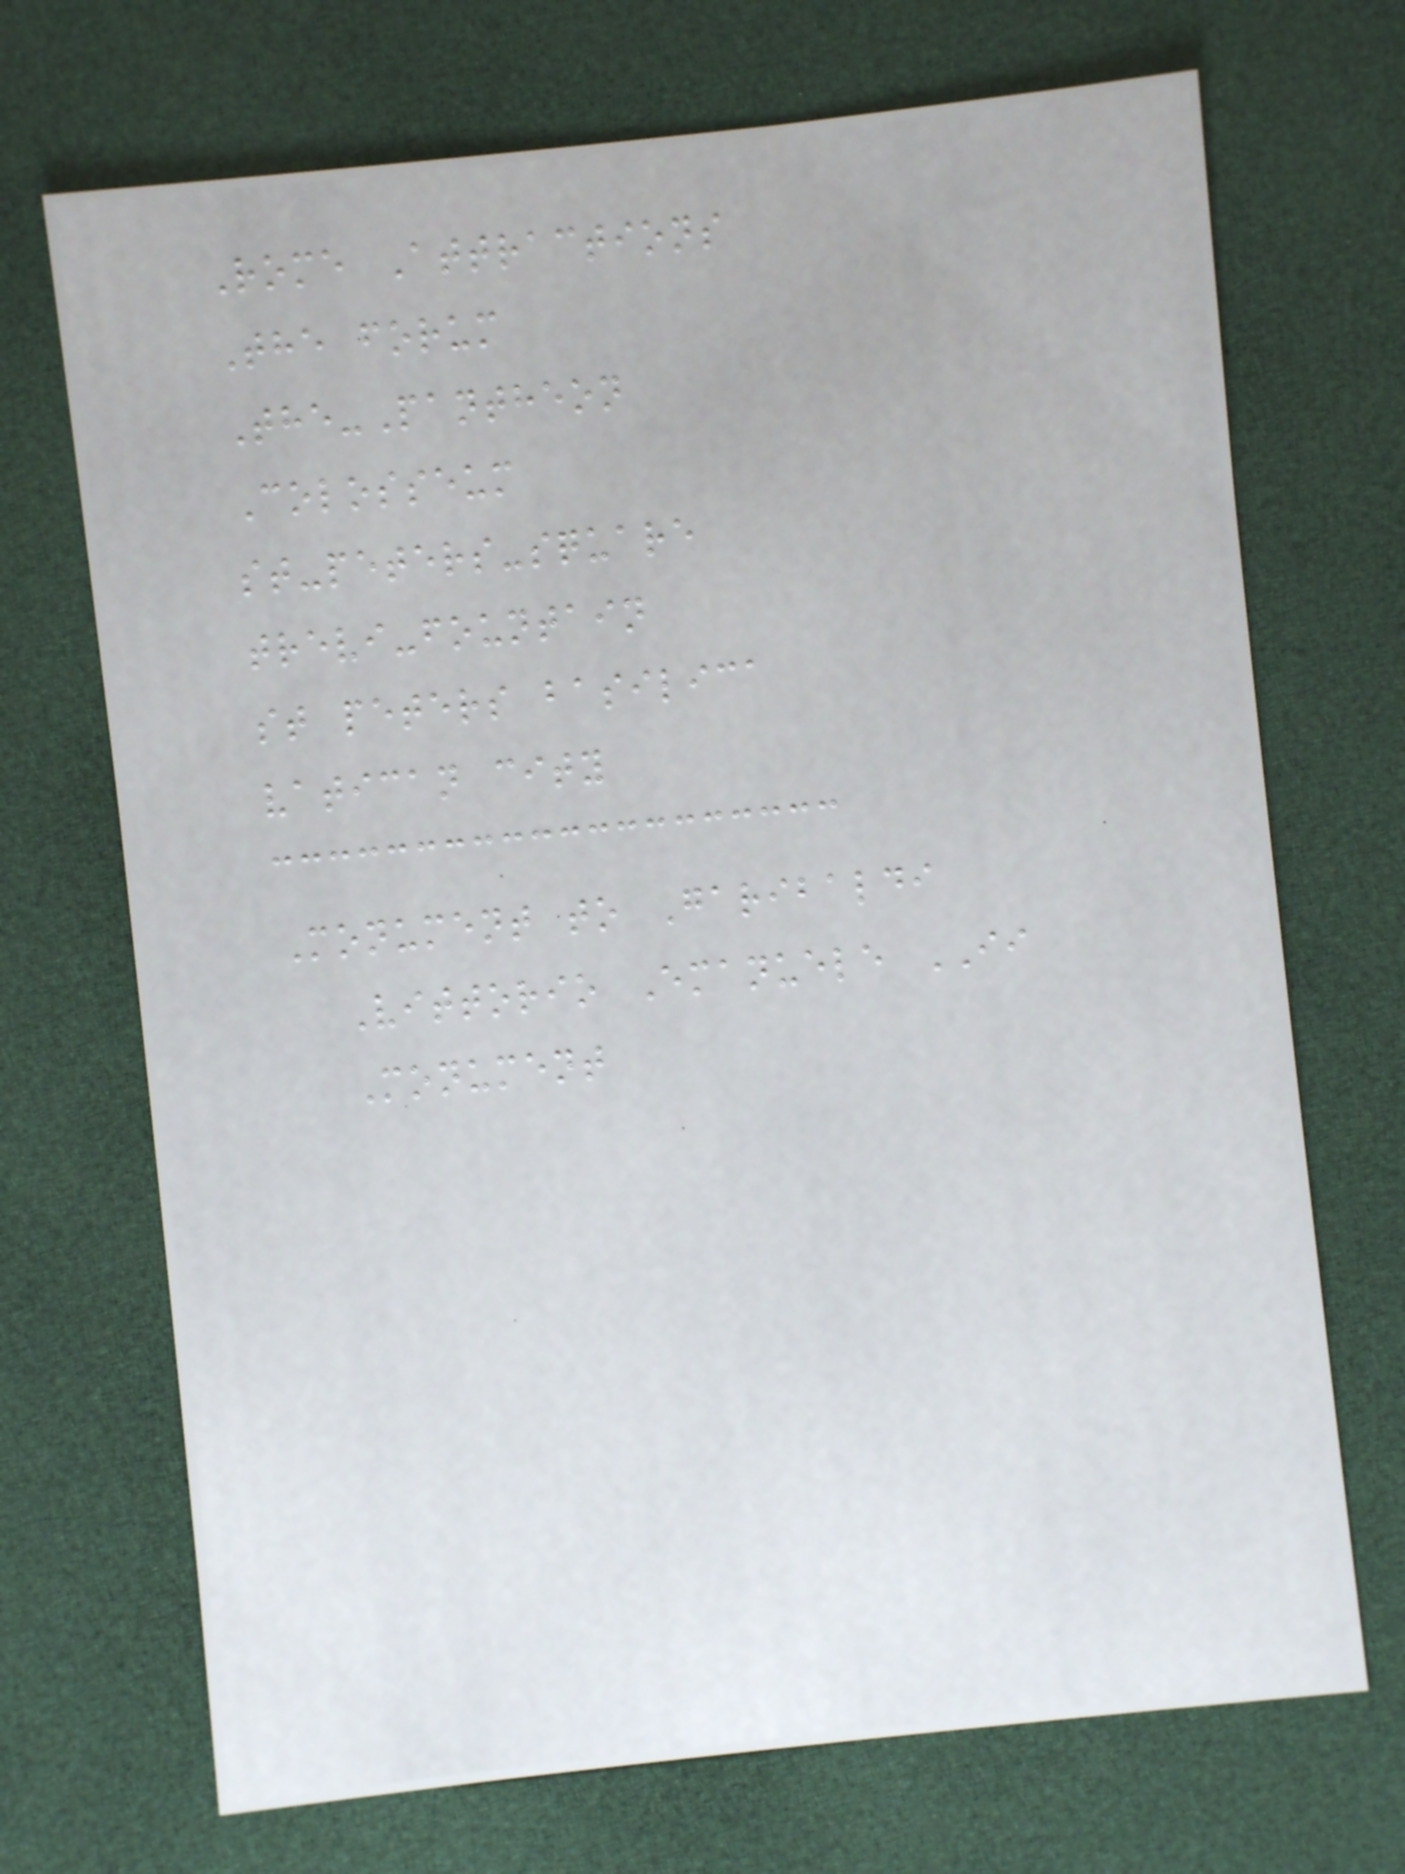Rome Attractions
The forum
The-Pantheon
Colosseum
st-peters-square
trevi-fountain
st peters basilica
vatican city
Monument to Garibaldi
Vittorio Emanuele II
Monument
